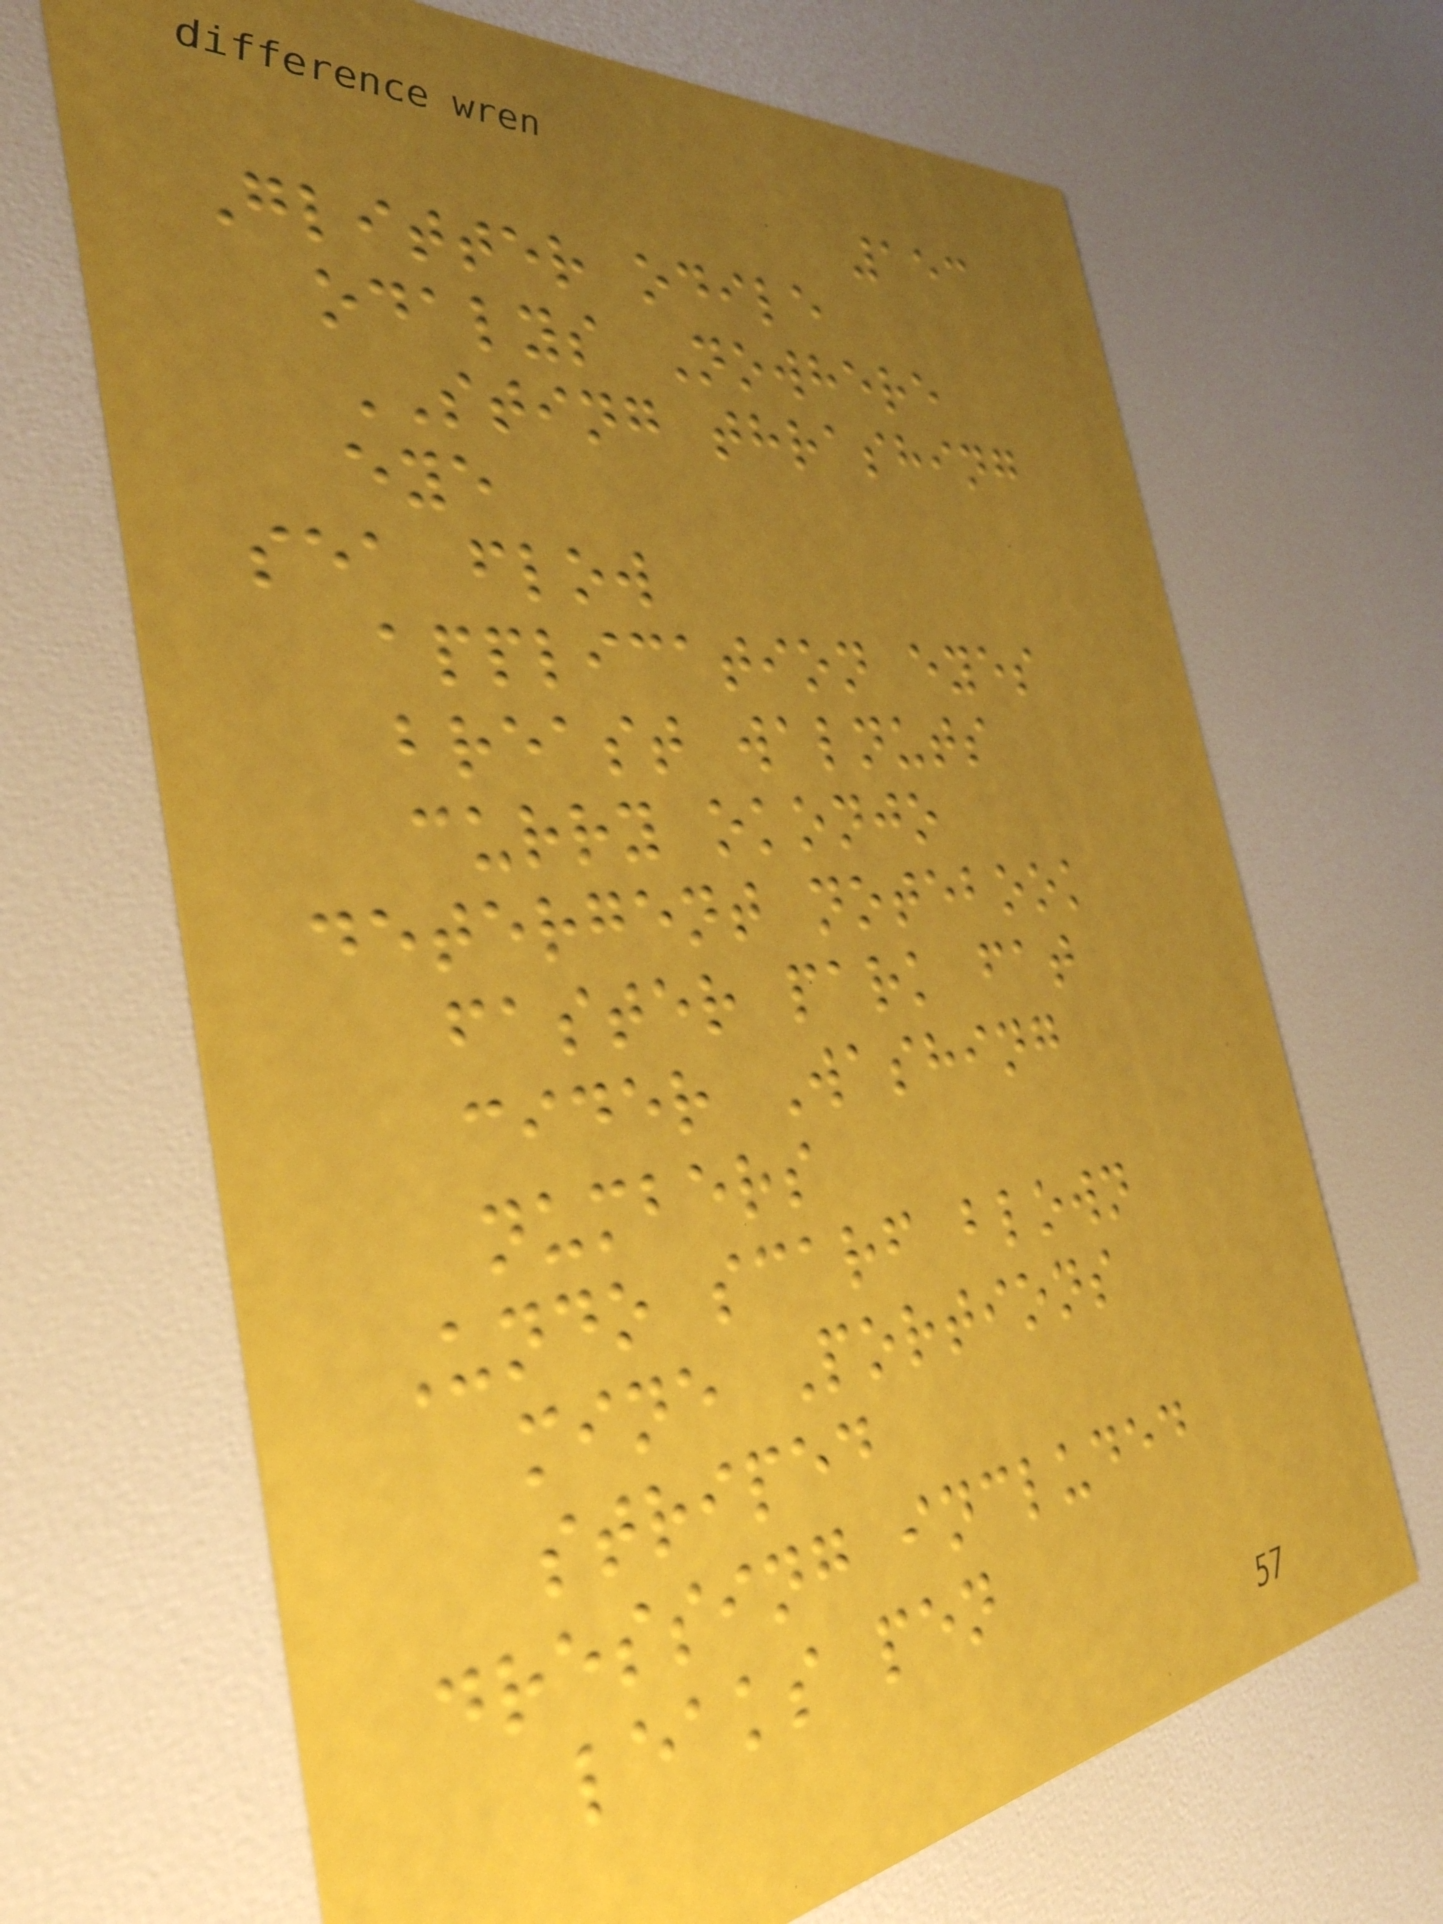153
Glitter odile
odalys Nowhere
STING thrashing
eye
sea flow
application eyes
breast walnuts
curry okonjo
detergent notebook
faster park fat
cider Washing
numbers
Undo scarf blown
mine Portions
striped
dressing included
leaks pen
